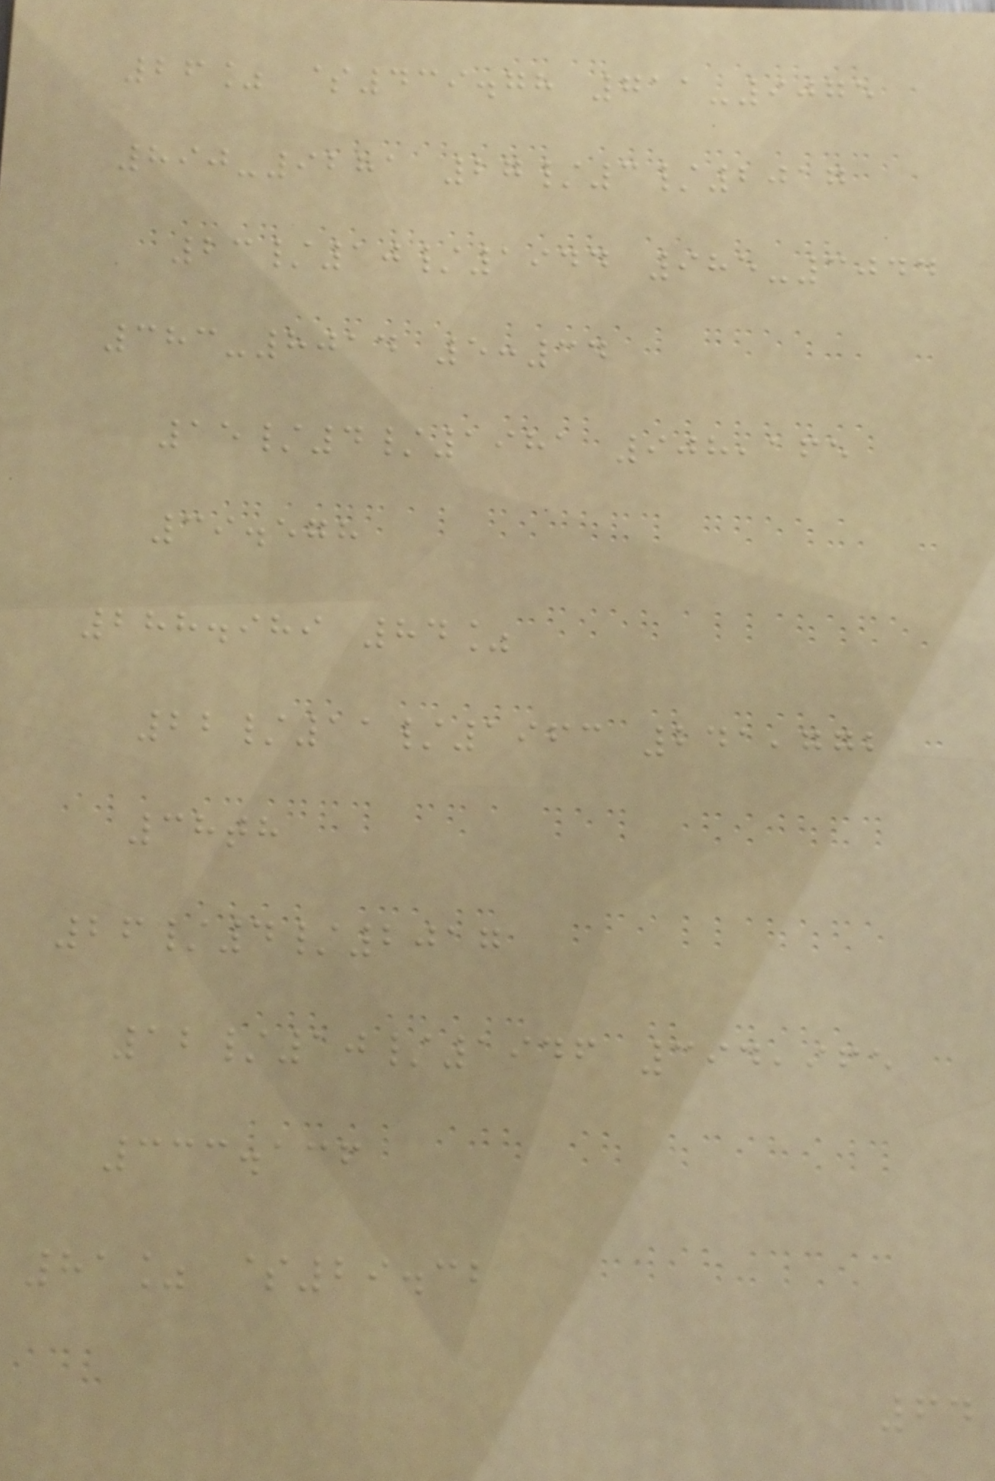26% $439.78 711-9075
890-9281 27/3/2017
23/10/1944 985-3044
383-8014 5:34
15/4/1981 908,165
39.578
288.989 84%
22/11/1963 241,772
38th
26/4/2017
12/10/1946 394,965
333.136
81% $29.32
64
